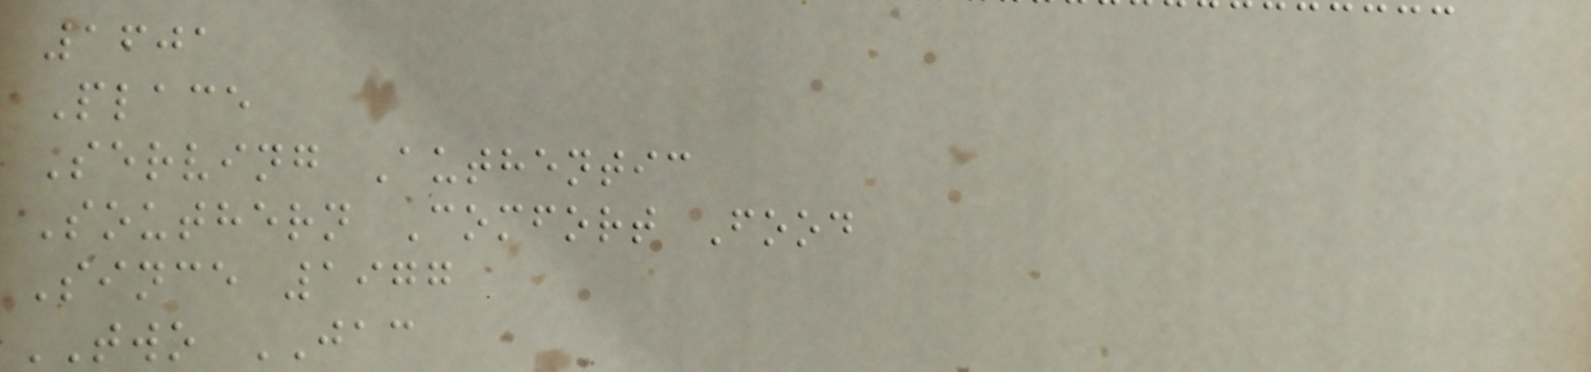1601
Place
Serving Authentic
Southern Comfort Food
Since 1977
TWO JAC
